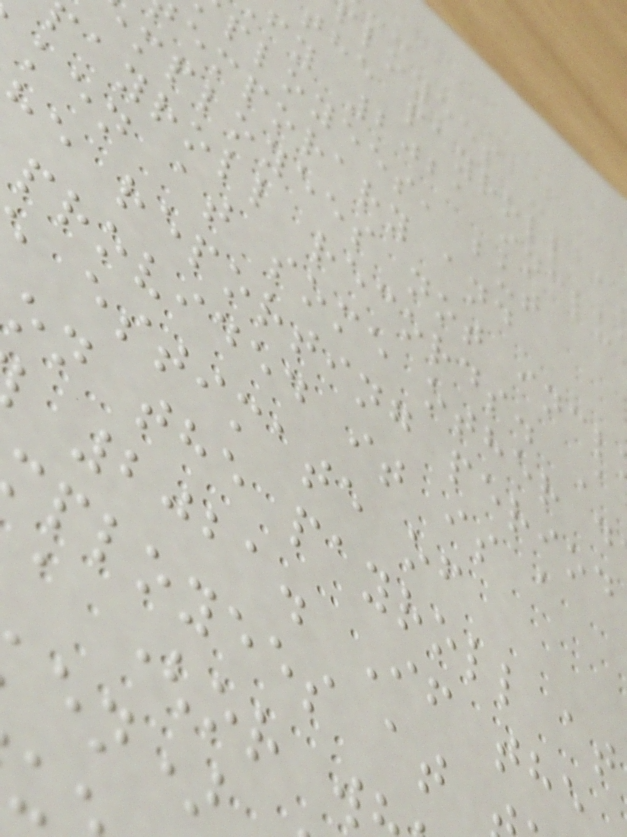loyees -
the payroll a
fy 2021 inclu
ployees, but
emporary and
mployees not incl
ayroll records. A
ken at some other d
e reporting period
provided it is a
estimate of
on the payroll at
2021. If the
ployees at
a (or w
